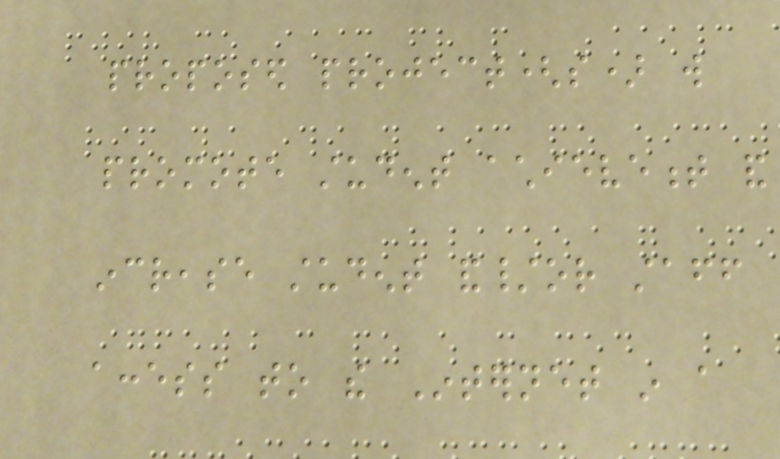proposed project(s) will
promote student achievement and
increase student and/or staff
access to the Internet in a
